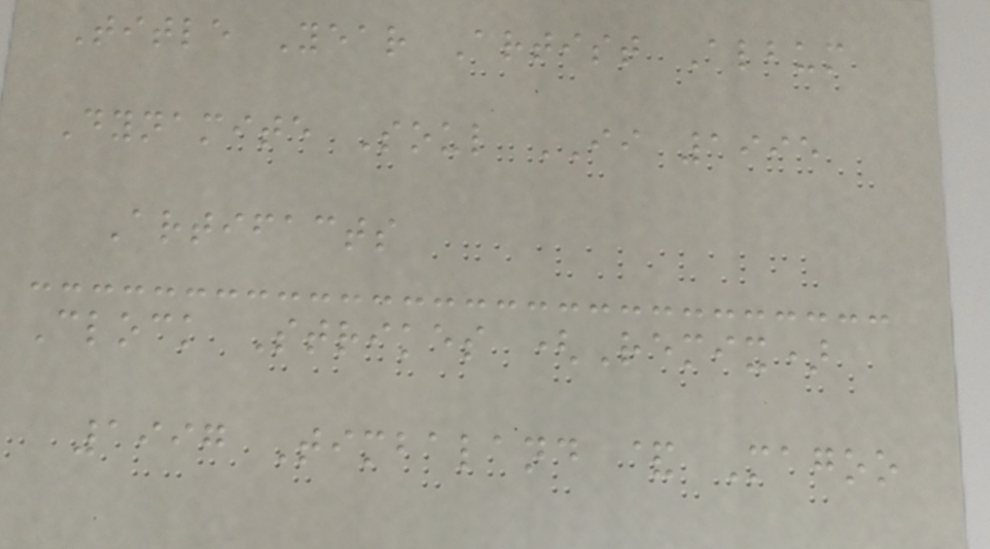Title Year Artist Album
Dynamite Soul II 1995
Artifacts
Clock Strikes (Remix)
1997 Timbaland & Magoo
